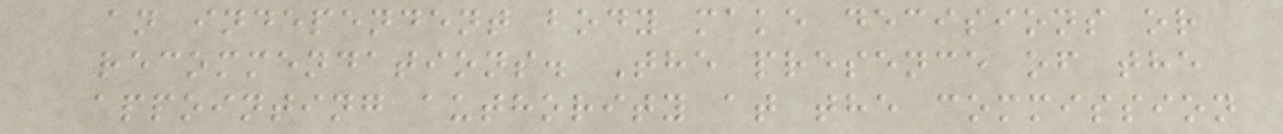an independent body make decisions or
recommendations. The presence of the
appointing authority at the commission
